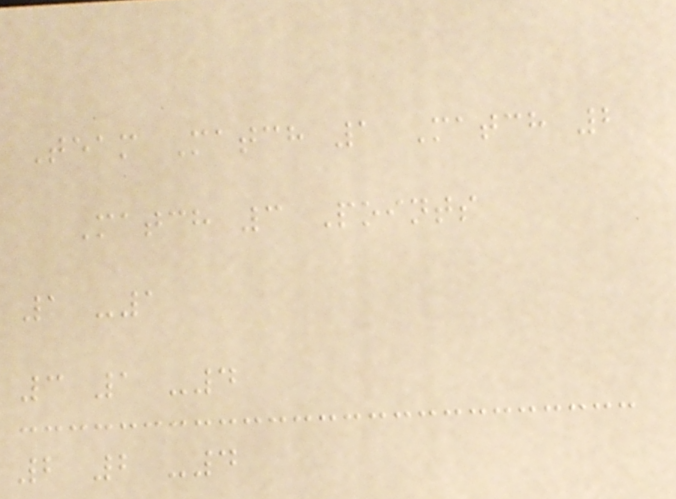Team Match 1 Match 2
Match 3 Points
1 -1
3 1 -4
2 2 -4
